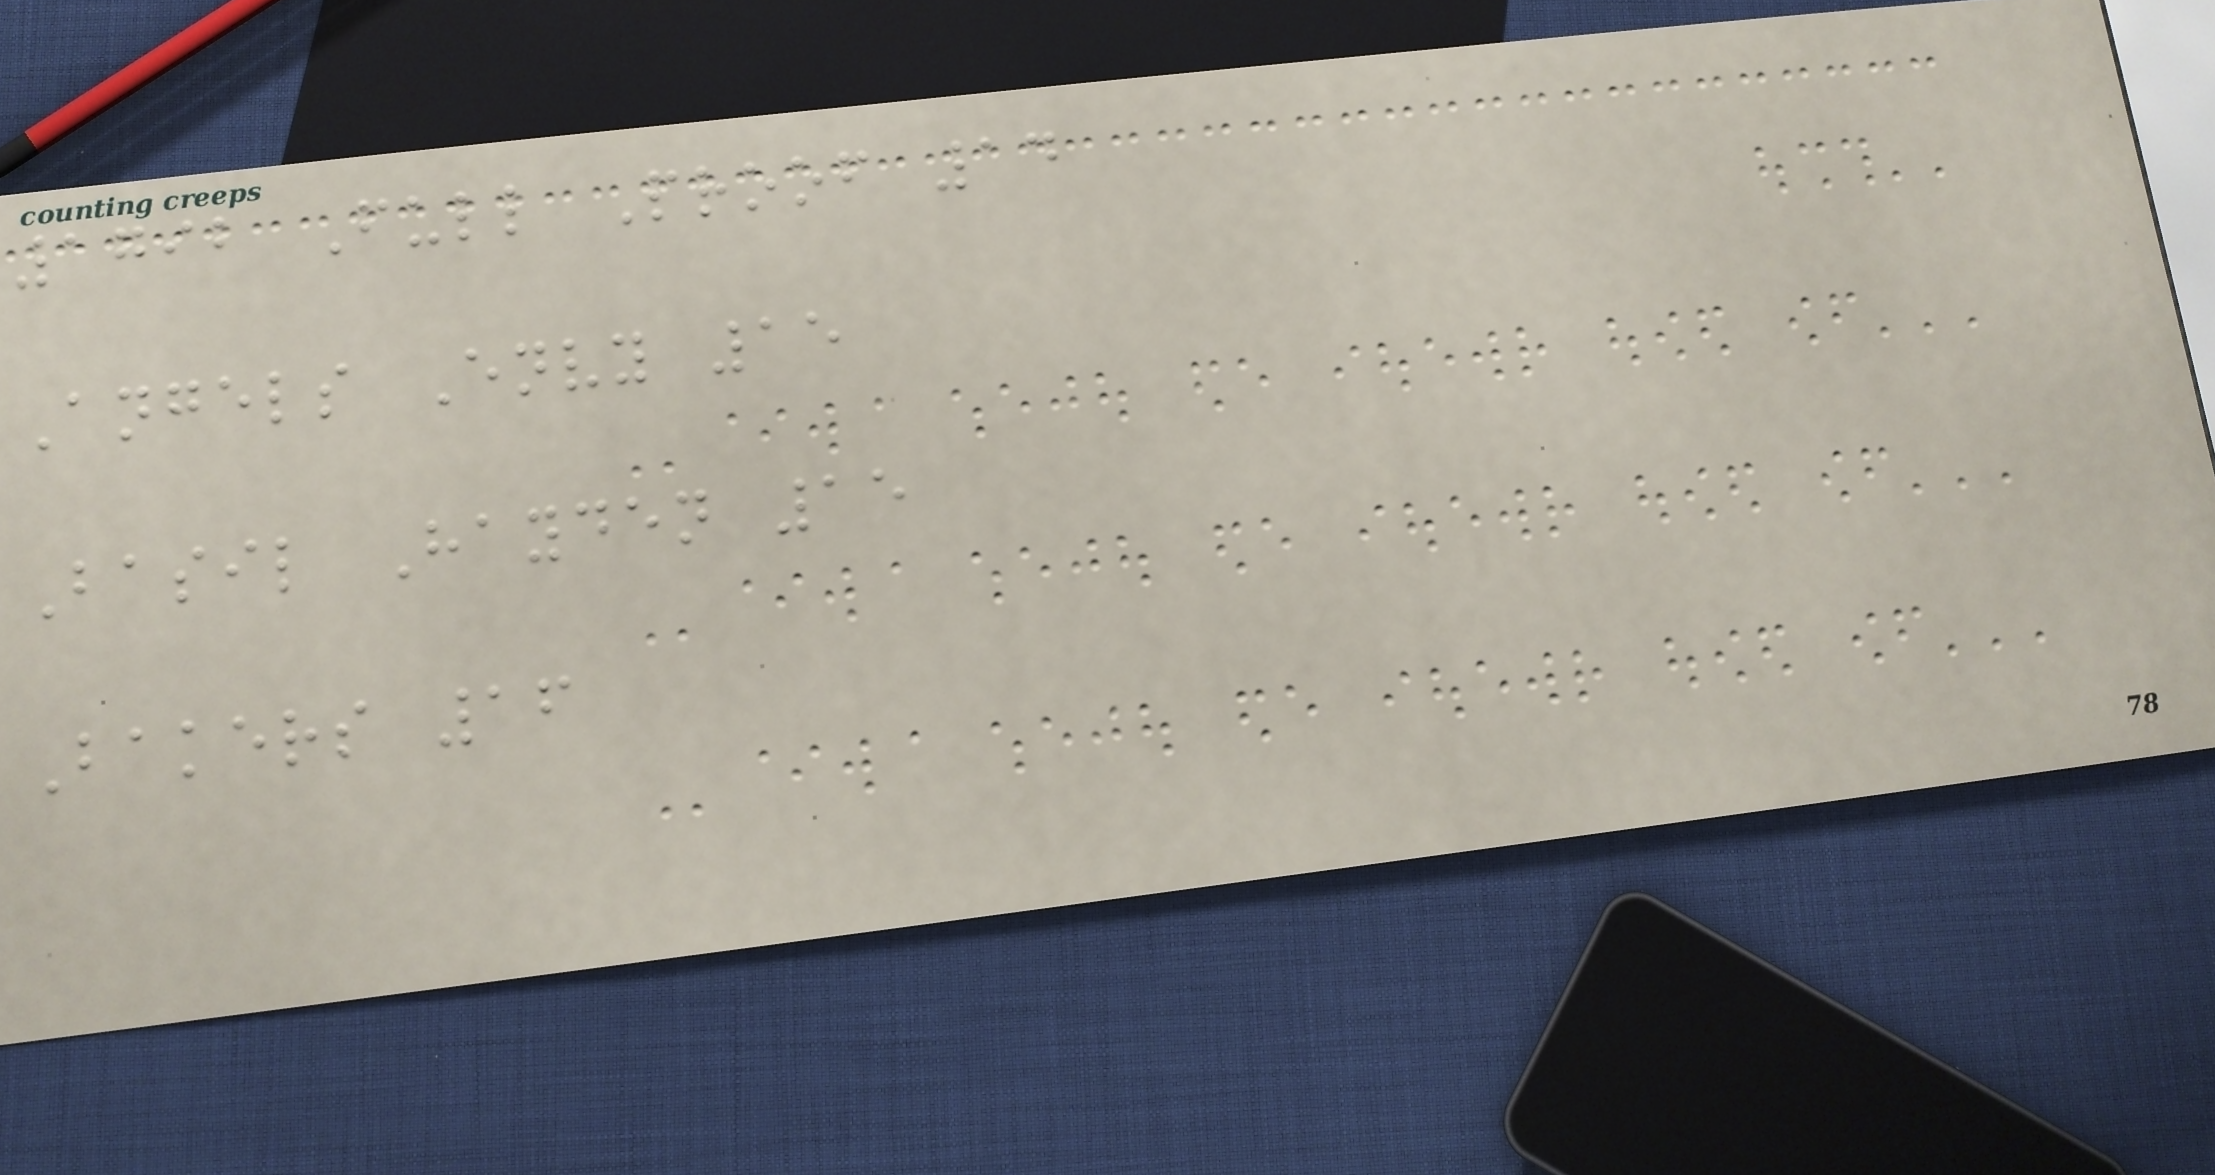1792 Full Proof 14
Angels Envy 15
Basil Hayden 15
Bakers 16
